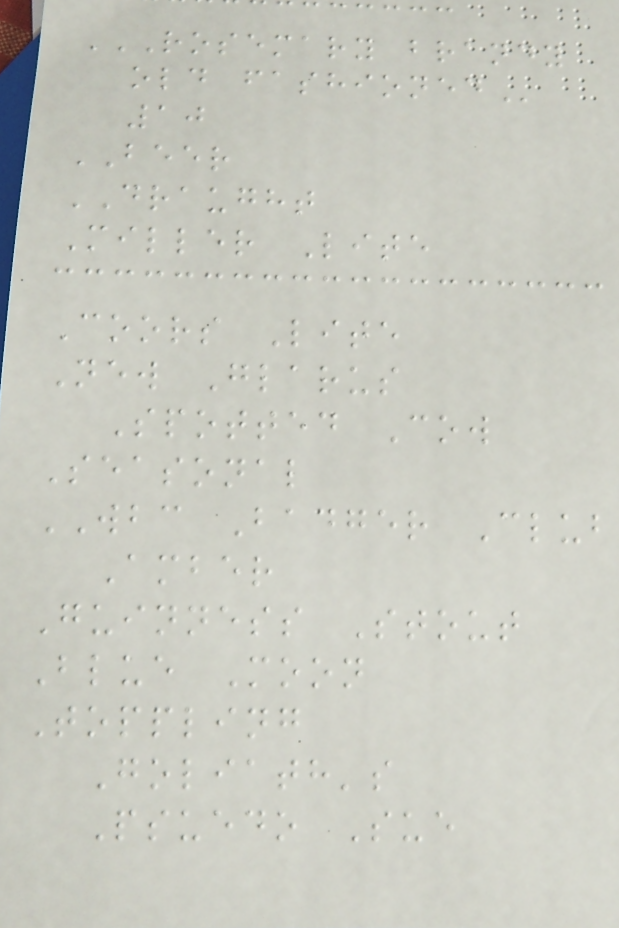ROSEMARY BRANDY
OLD FASHIONED
10
BEER
DRAUGHT
Miller Lite
Coors Lite
New Glarus
Spotted Cow
Seasonal
WBC Badger Club
Amber
Guinness Stout
Blue Moon
Toppling
Goliath's
Psuedo Sue
